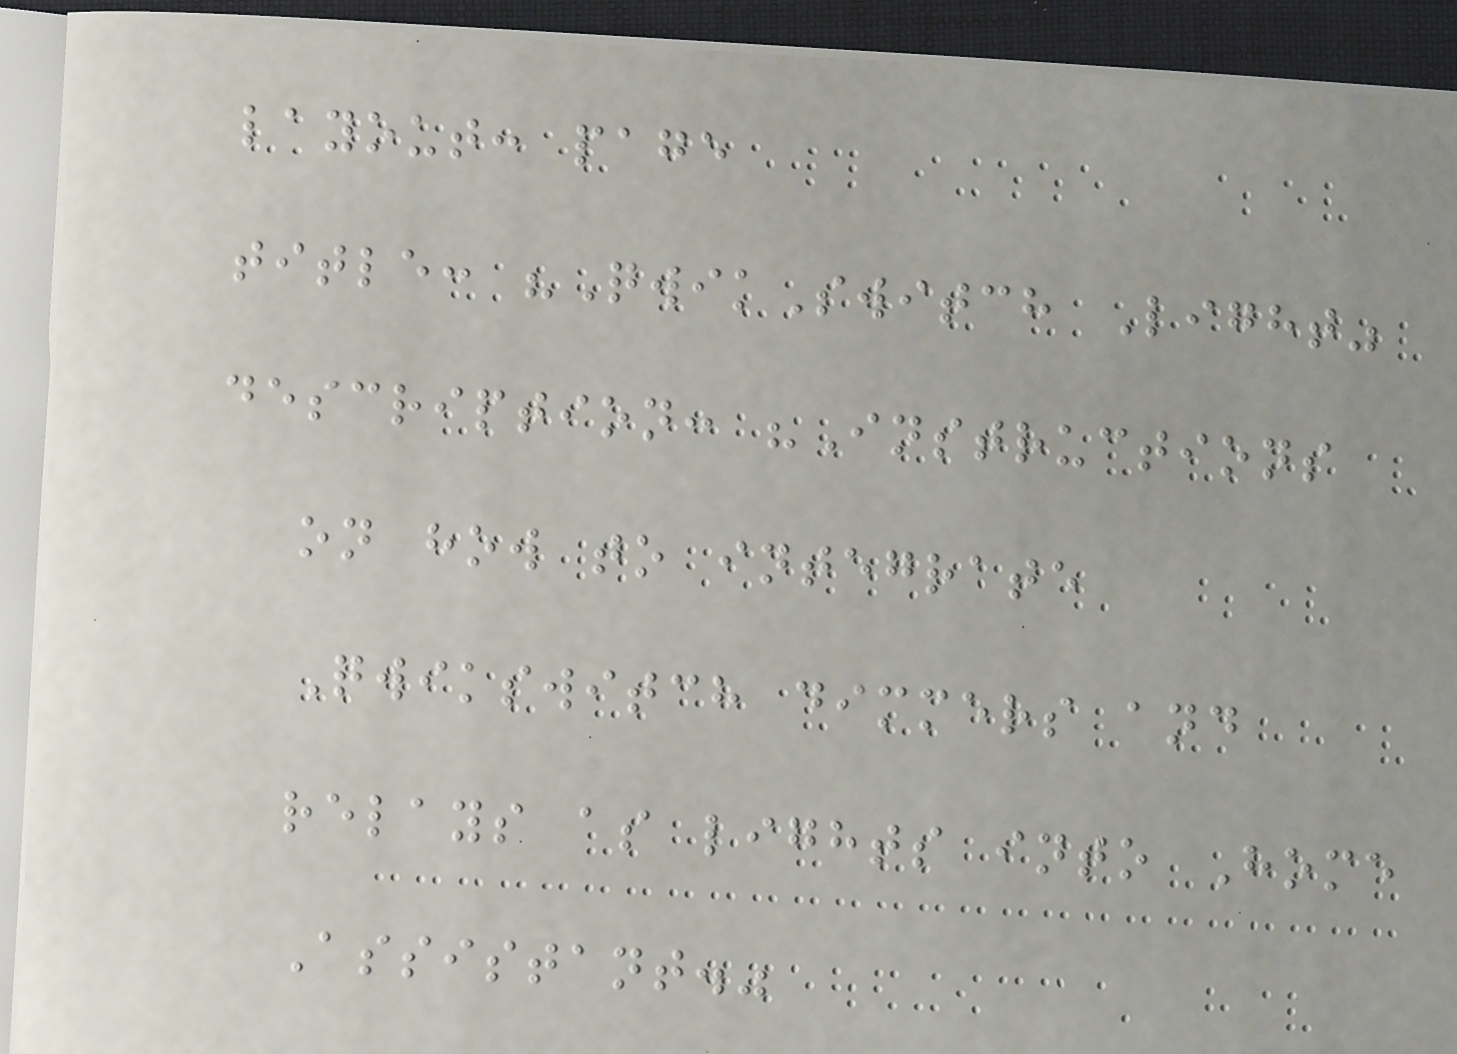layout: page
title: "QwikSwitch Light"
description: "Instructions
on how to integrate
Qwikswitch dimmers and
relays as lights into Home
Assistant."
